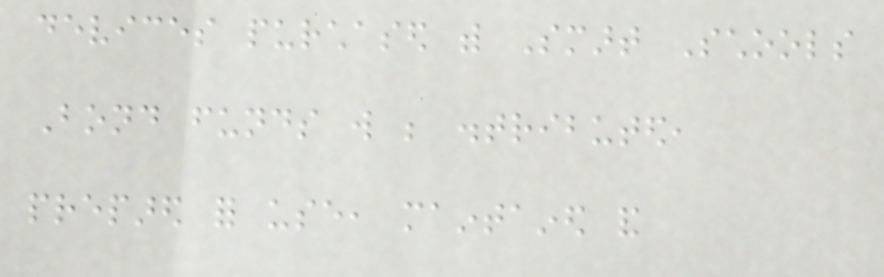devices purchased with Smart Schools
Bond funds will be distributed,
prepared for use, maintained and
